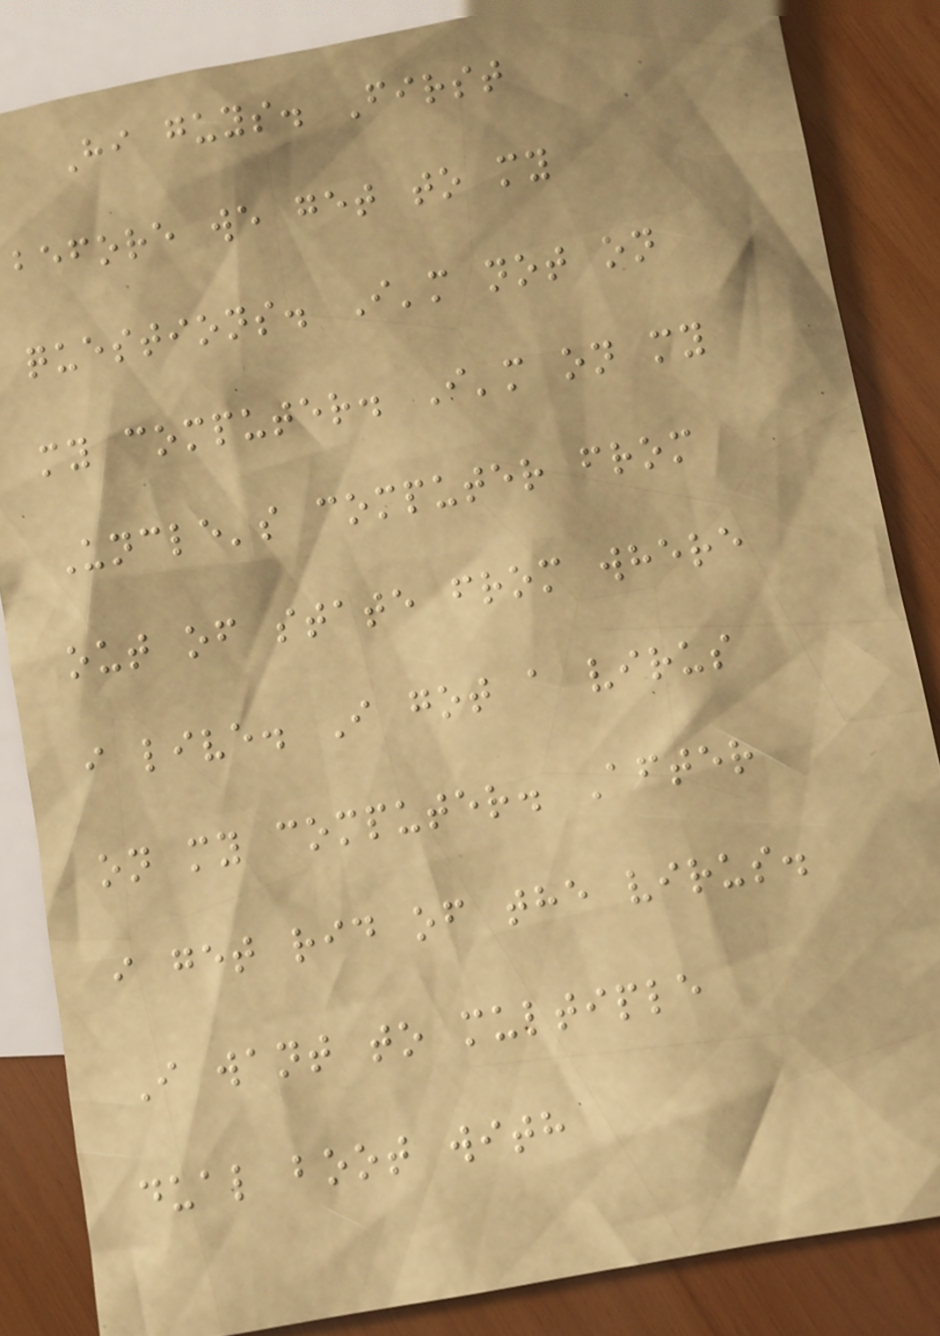Hi guys. First
before we get to my
questions. I'm not on
my computer. I'm on my
Uncle's computer from
out of state from where
i live. I got a virus
on my computer. After
i get rid of the virus.
I want to multiple
dual boot with
